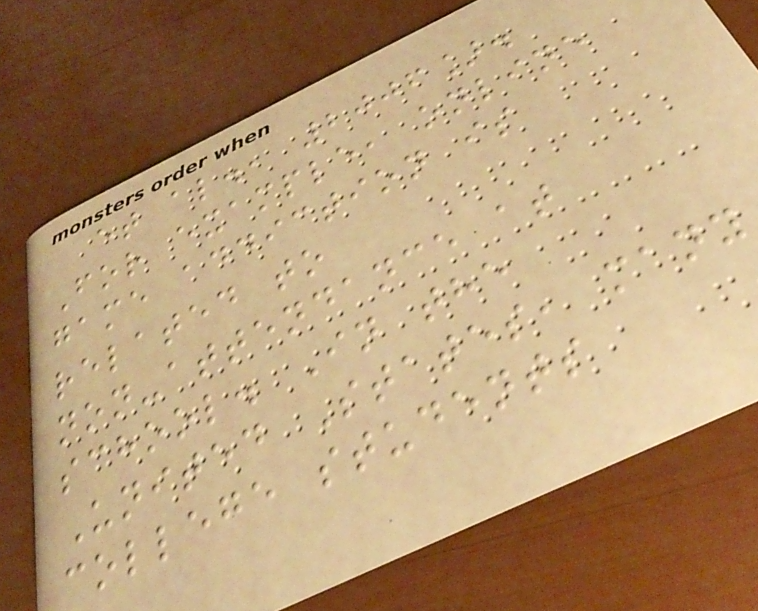et al., 2006].
For example, online
game addiction is
related to
non-attendance at
school. In the
United States, many
college students
